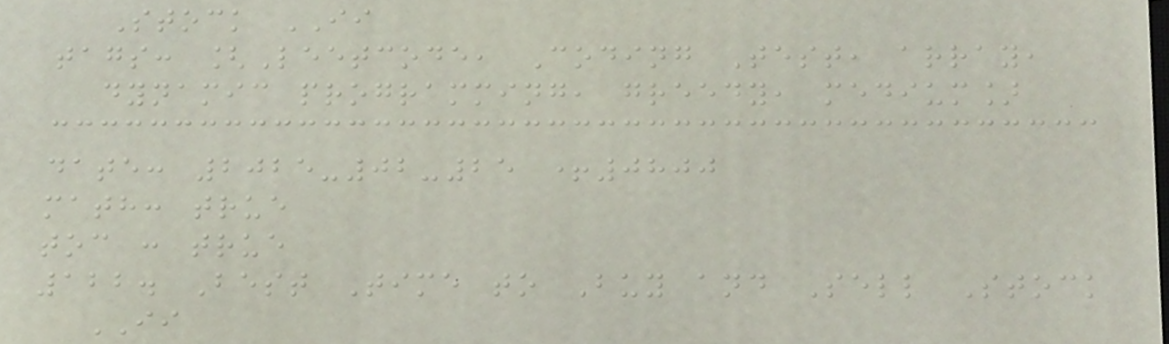Stock II
tags: [Leetcode, Coding Test, array,
dynamic programming, greedy, medium]
date: 2025-02-25 +0800
math: true
toc : true
122. Best Time to Buy and Sell Stock
II
